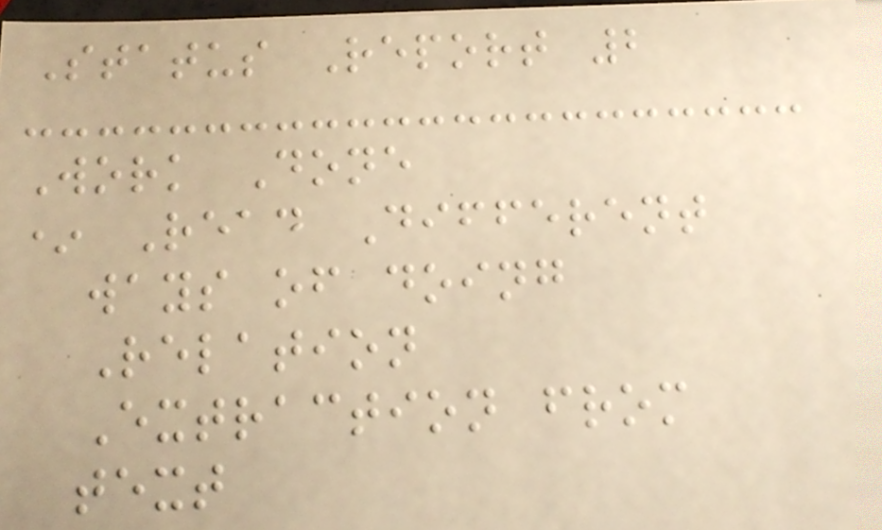Status Report 2
Work Done
* Read Different
ways of doing
Relation
Extraction from
text
